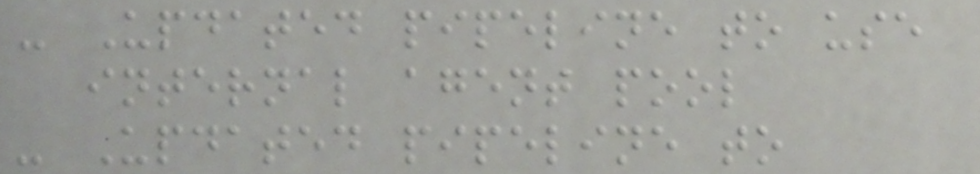- Updated pipeline to use
internal agent pool
- Updated pipeline to
